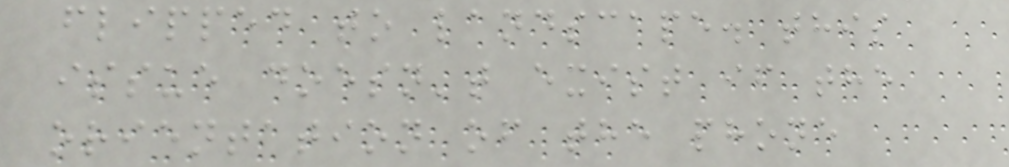flipped to landscape. this
issue doesn't exist if the
orientation of the phone
